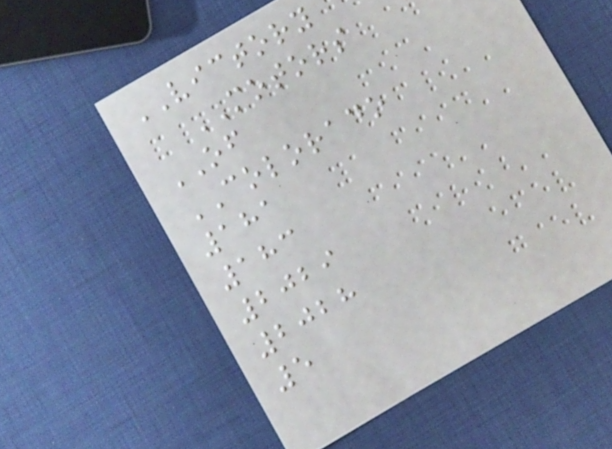VICTORY
MOTORS
OF
COLORADO
181
183
2029
2028
5
